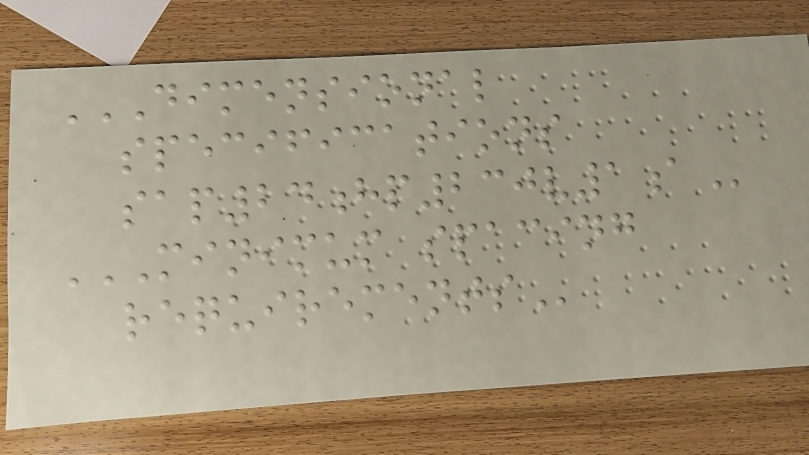DIMENSIONAL
SPECIFICATIONS
SAP24HP230V1A
MINIMUM SPACING
REQUIREMENTS
